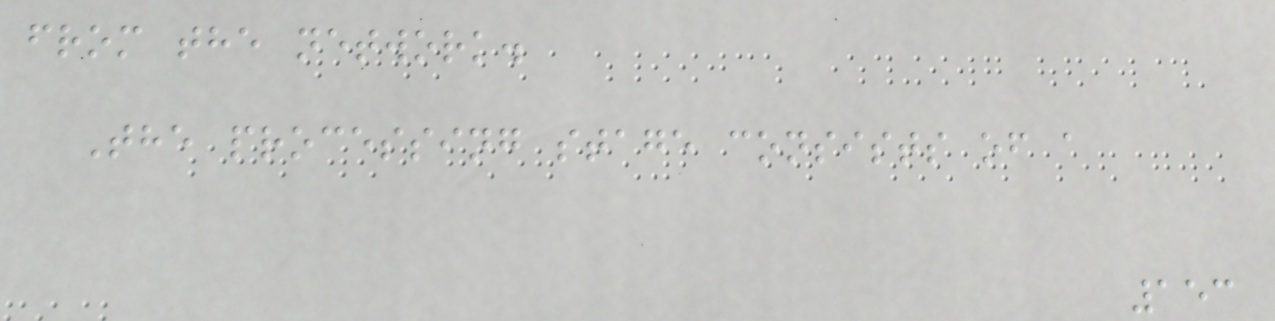from the network.
The processing stage consists of a
153
